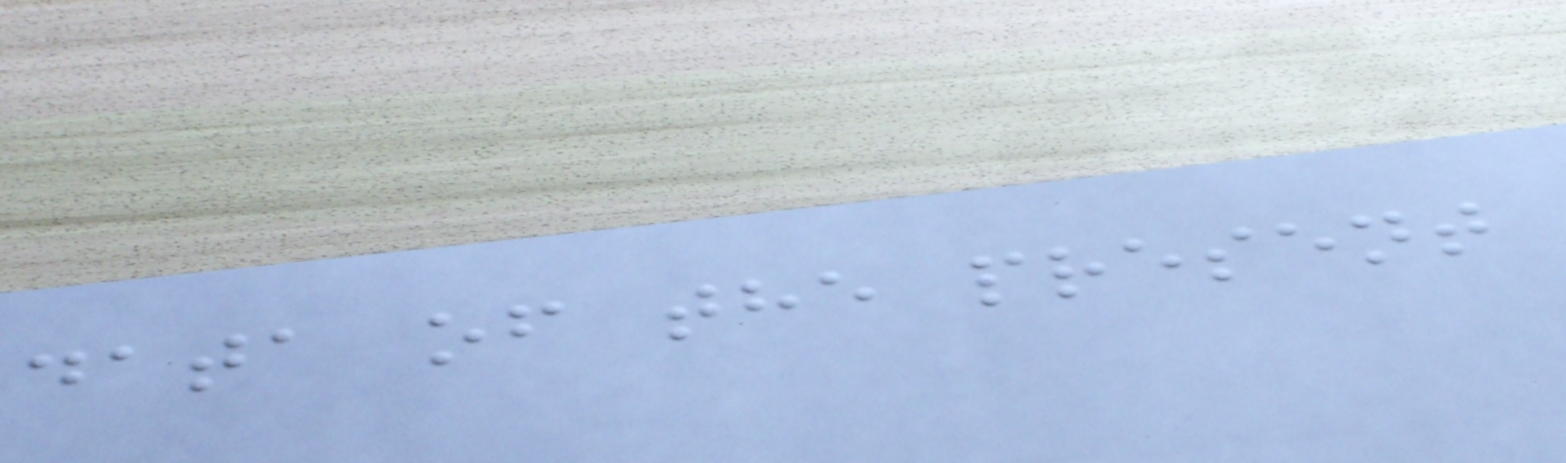data of the present
